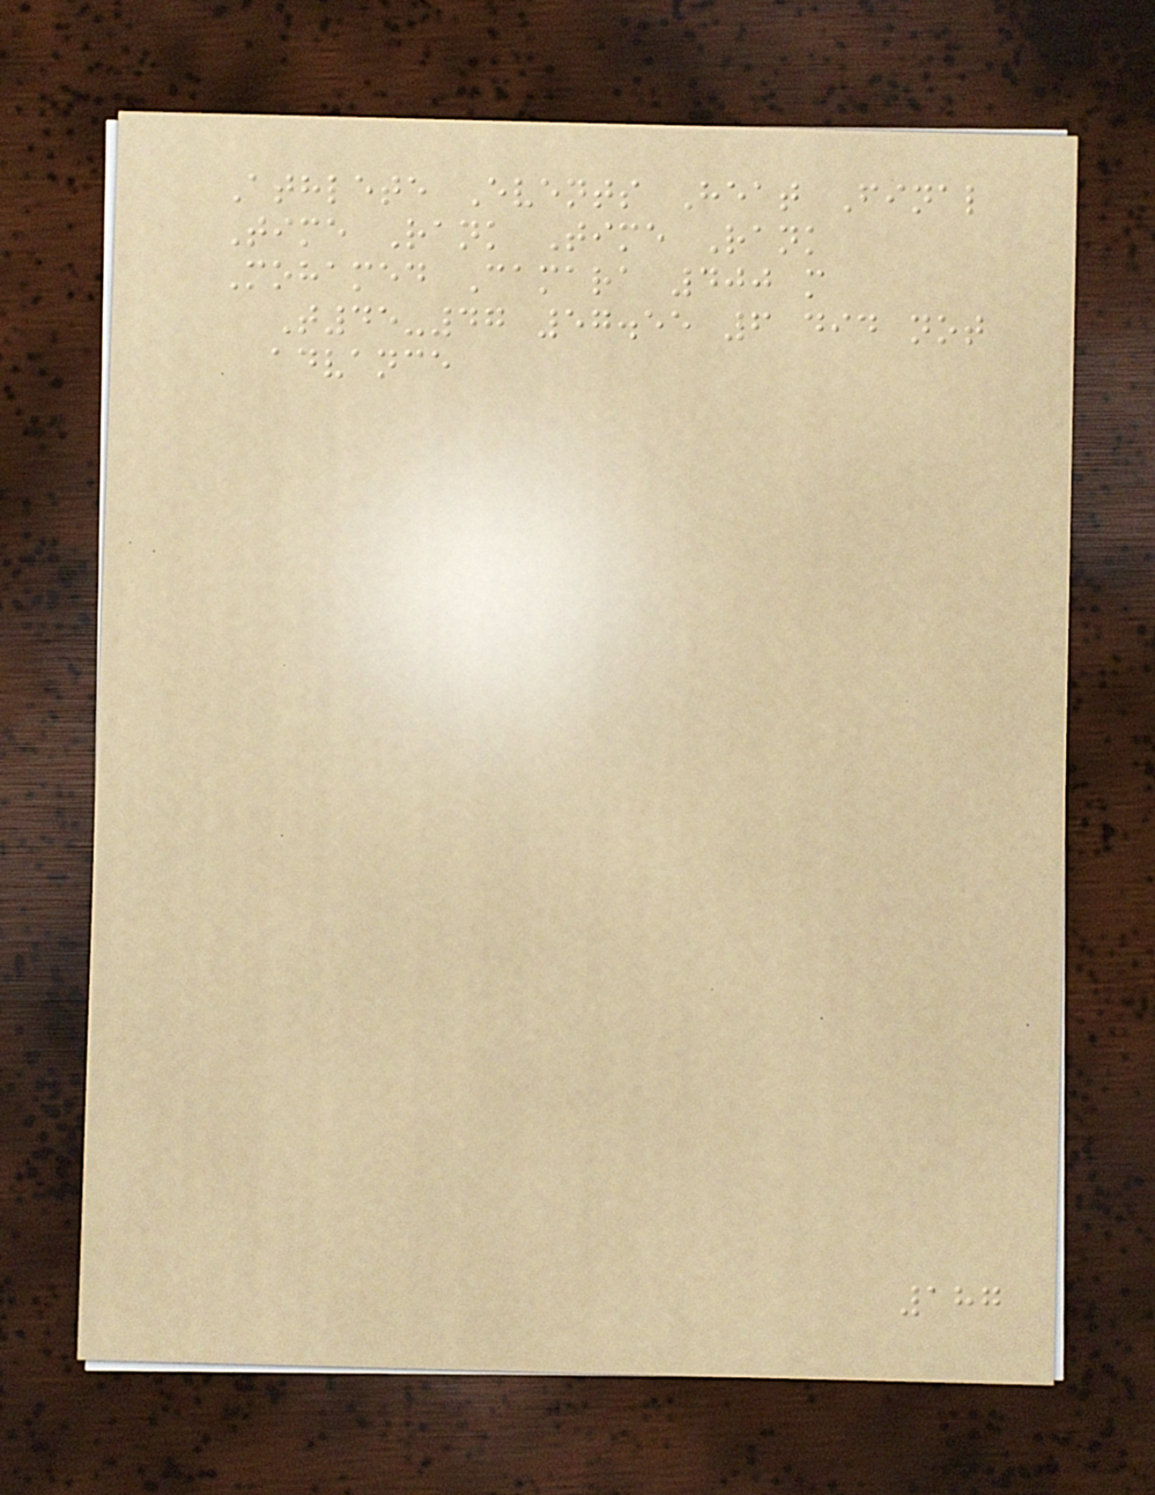Athlete Events Heat Final
Time Rank Time Rank
Mohamed Camara 400 m
T45-47 57.55 6 did not
advance
187
